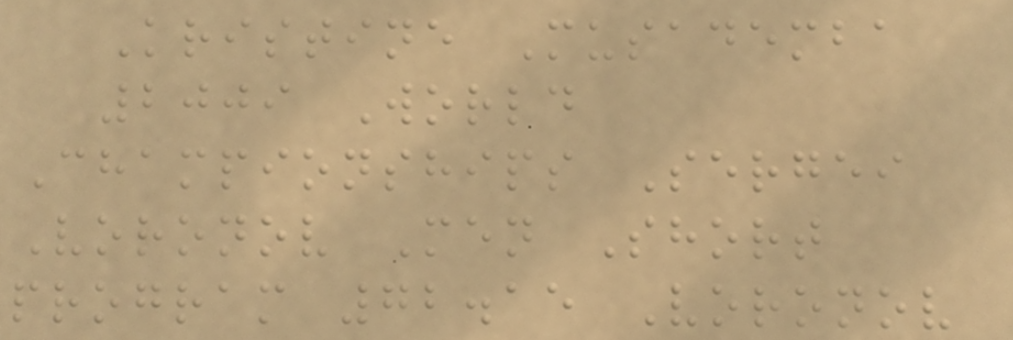Kristine Musademba
2009 World
Championships Sergei
Voronov Men Short
program 72.15 Voronov
